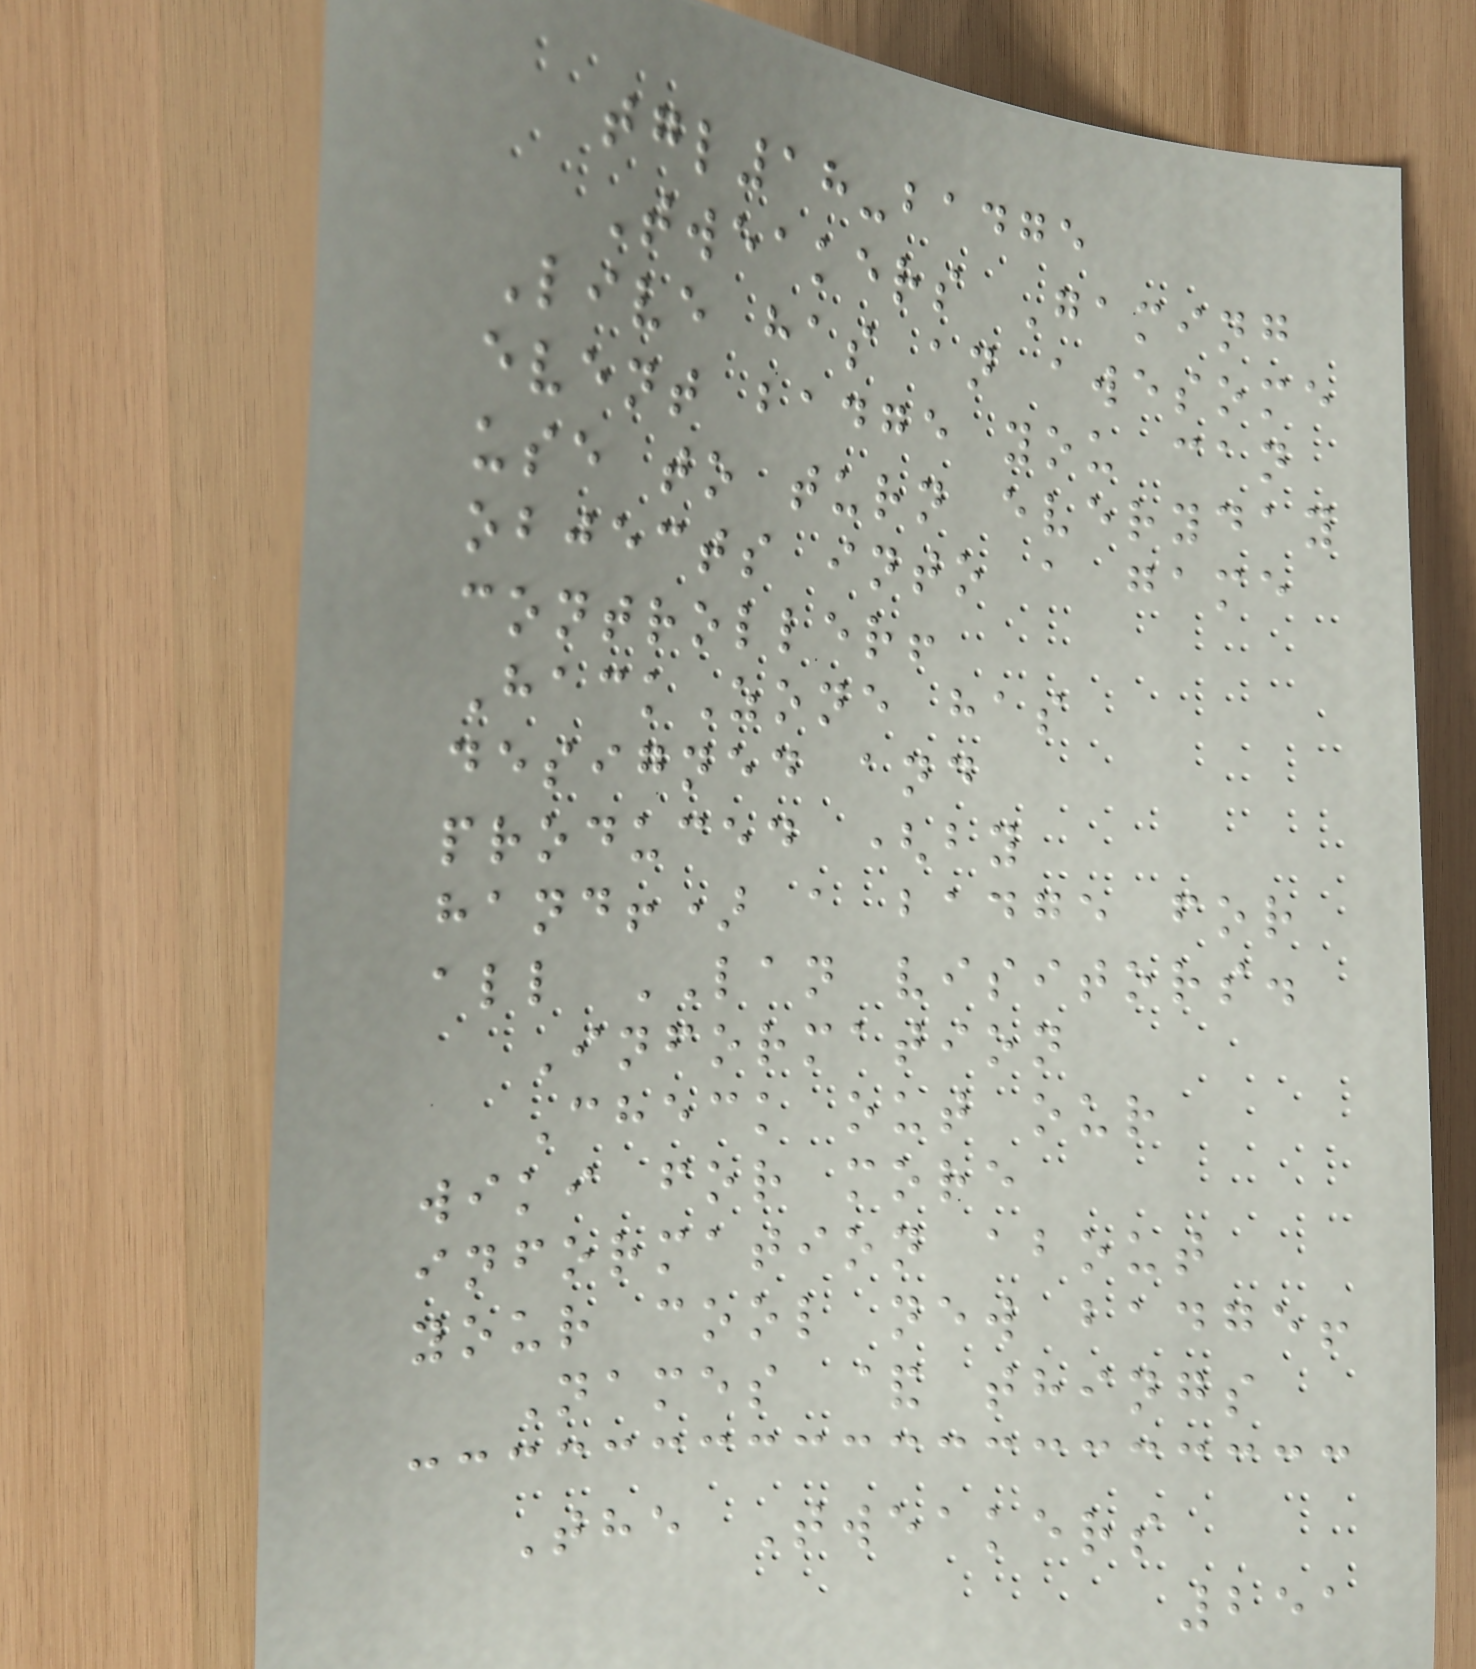tgl18-badge
Tweakers Gaming
Live has an awesome
event badge you can
use to turn everyday
objects into a game
controller!
HackZone has
designed and
produced (by
hand!) a badge for
all LAN visitors.
Information
Check out our
wiki for more
information about
your cool new badge!
Names & things
The Tweakers
251
